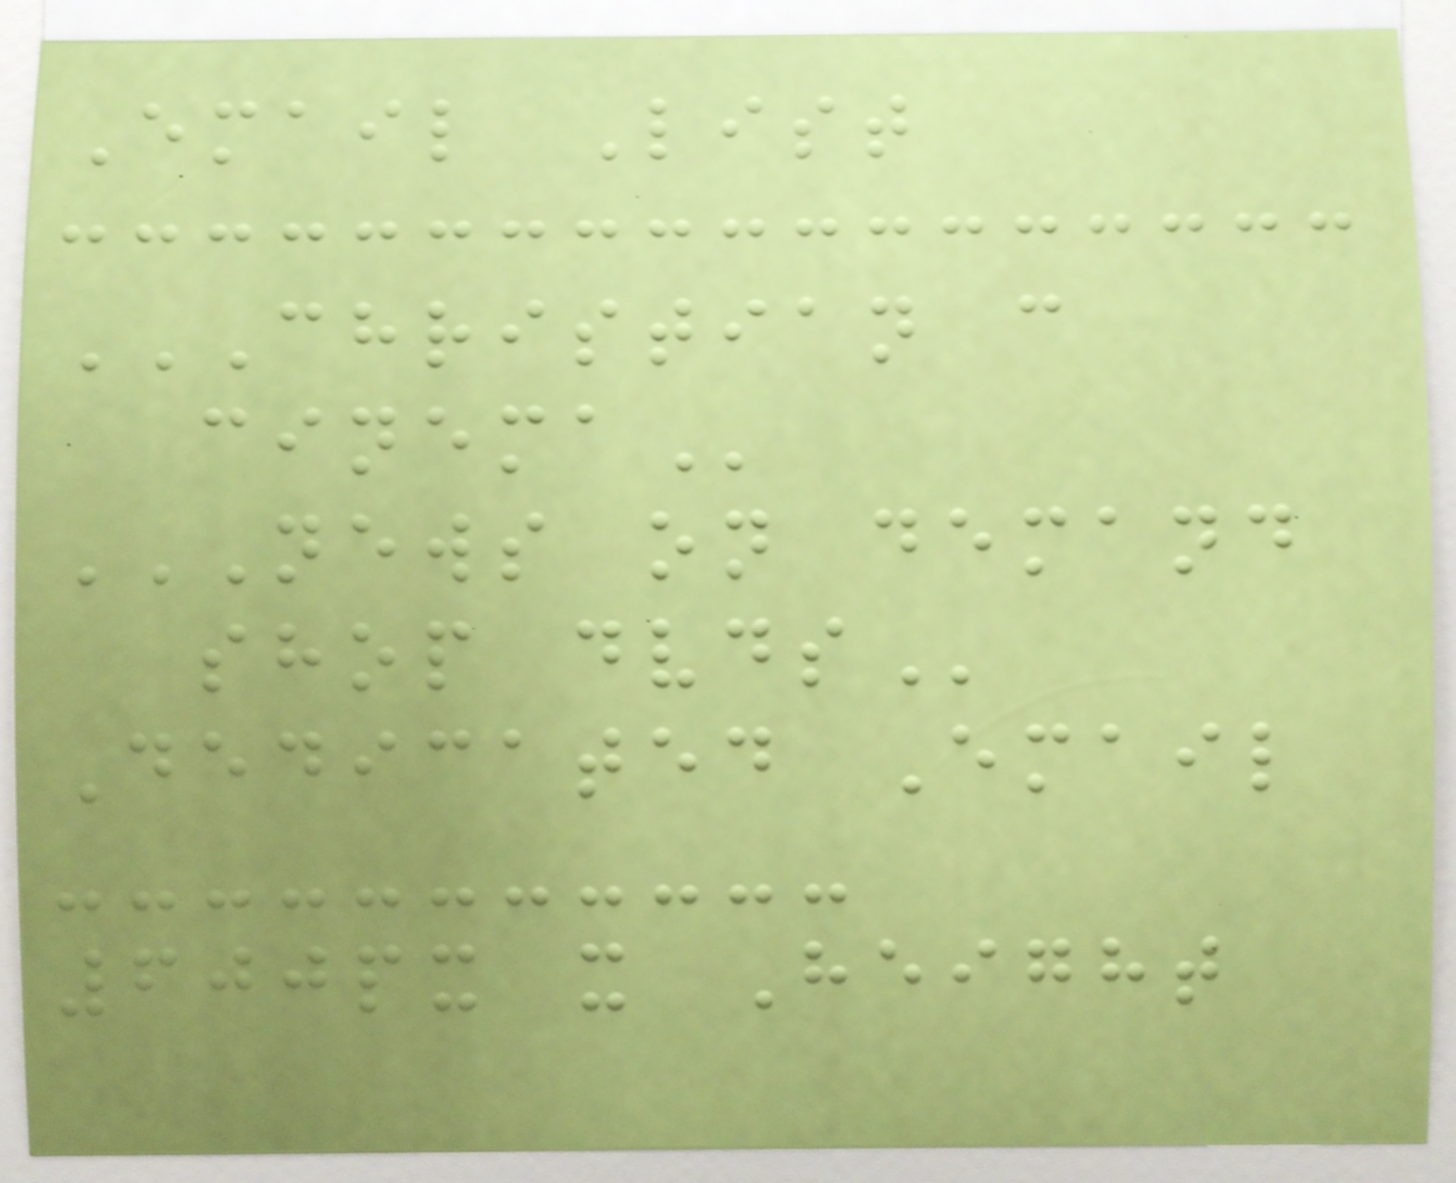Email List
CHRISTIAN C
CINEMA
NEWS ON DEMAND
SHOP DVDS
Dedicated Email
600px x Height
